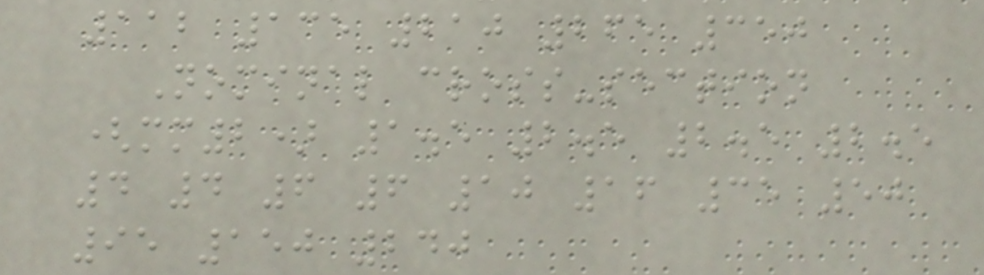112 135 210 265 350
Nominal cross-section
(mm2) 1.5 2.5 2.5 2.5
4 4 6 6 10 16 35 50
95 150 240
